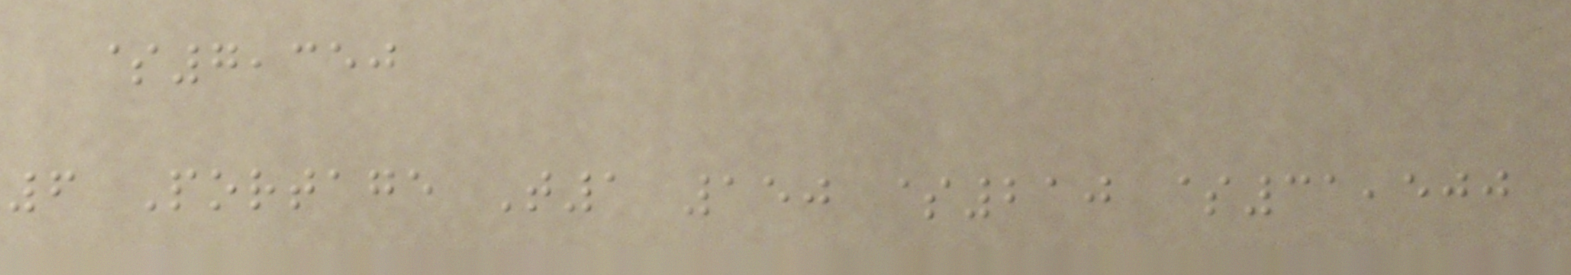$7,350
6 Portage T1 150 $210 $31,500
